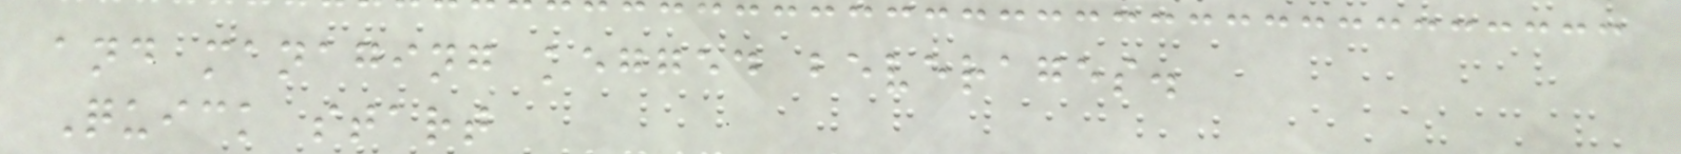and managing kegged beverages.
Quick start
